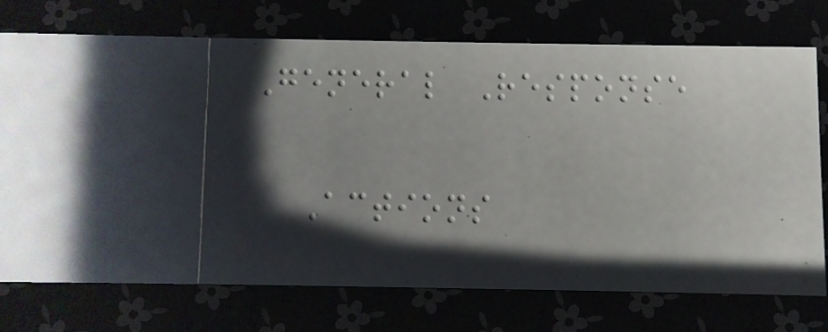General Response
Actions
